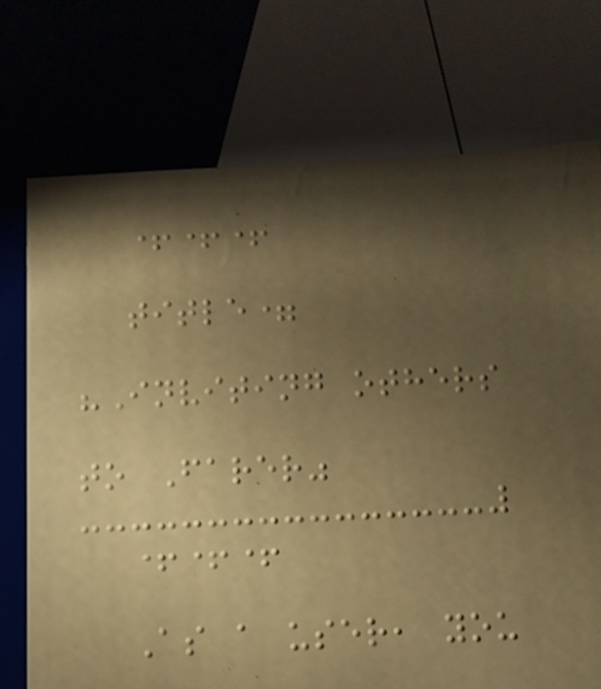+++
title=
"Inviting others
to Farer"
+++
As a user, you
